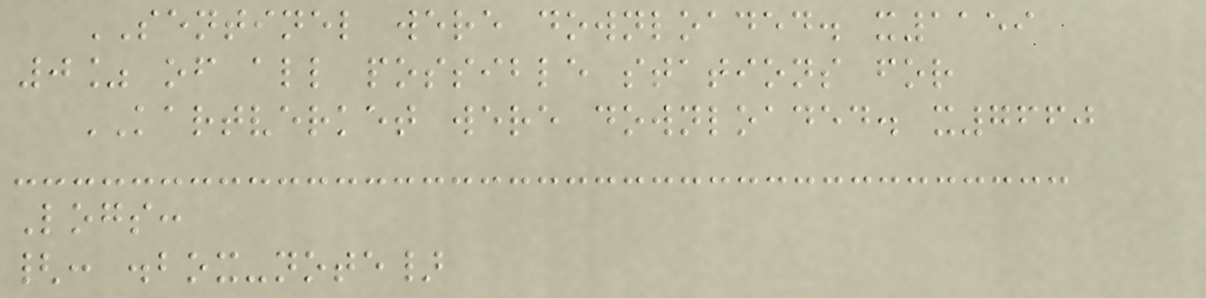SENTINEL were downloaded. x1159
0% of all possible stations for
KARTVERKET were downloaded. x7660
Logs:
{: .box-note}
